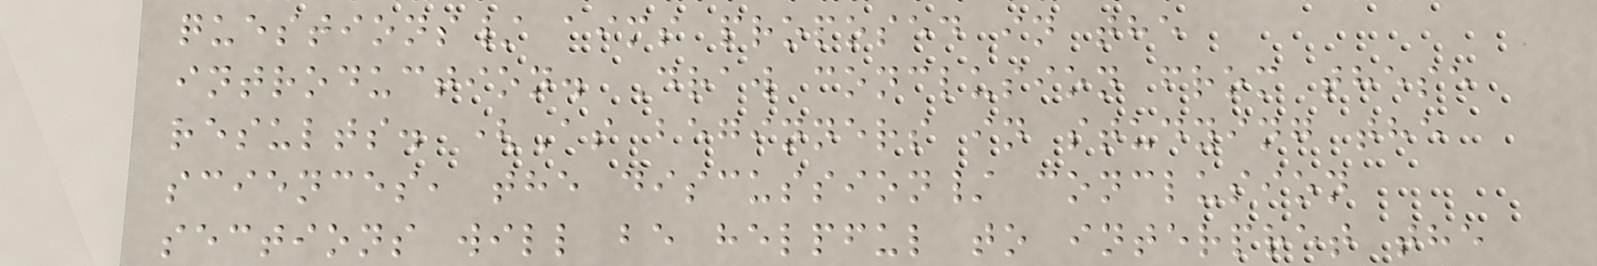questions/ aims proposed in the
introduction. Draw conclusion from these
results. (As beginners in studying the
sciences, the discussion/ conclusion
sections will be helpful to interpret the
